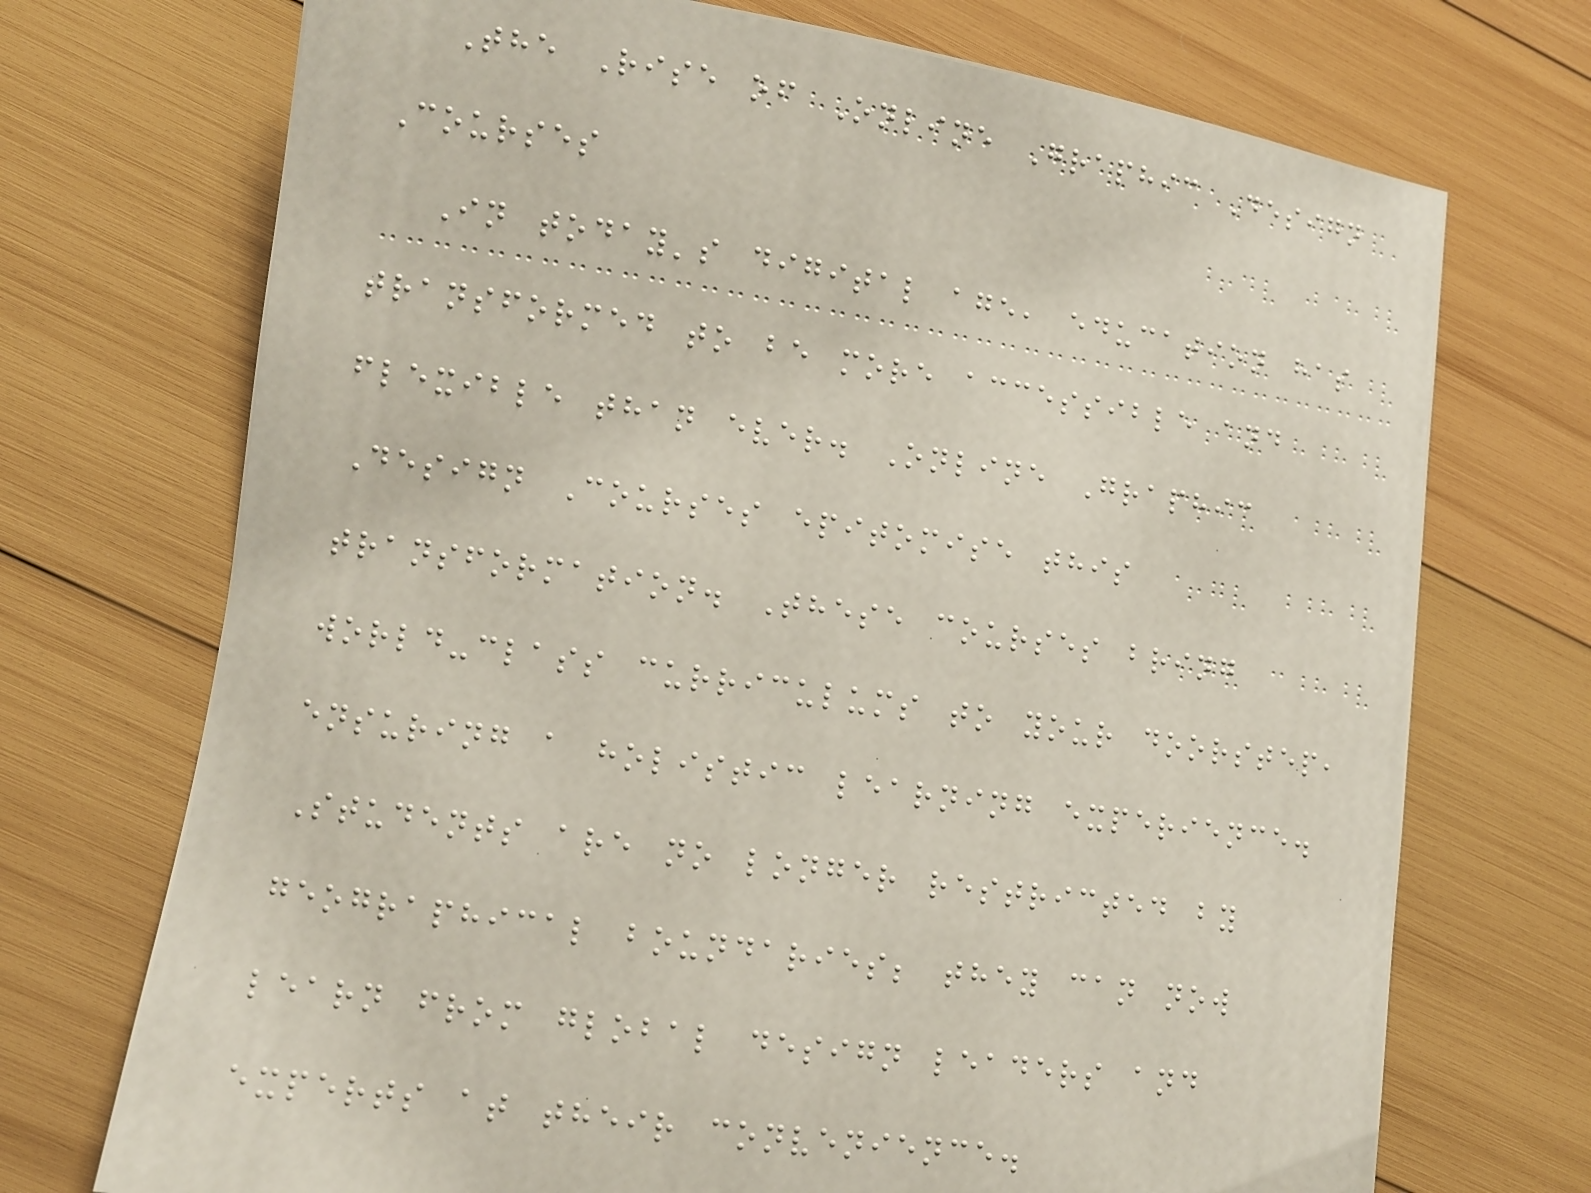The Rise of Online Graphic Design
Courses
In today's digital age, education has
transformed to be more accessible and
flexible than ever. Online Graphic
Design Courses epitomise this
transformation. These courses bring
world-class curriculums to your doorstep,
ensuring a holistic learning experience.
Students are no longer restricted by
geographical boundaries; they can now
learn from global design leaders and
experts at their convenience.
